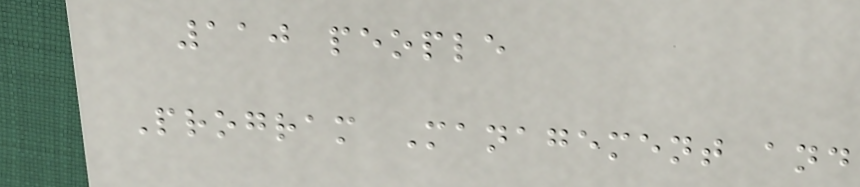110 people
Program Management and
